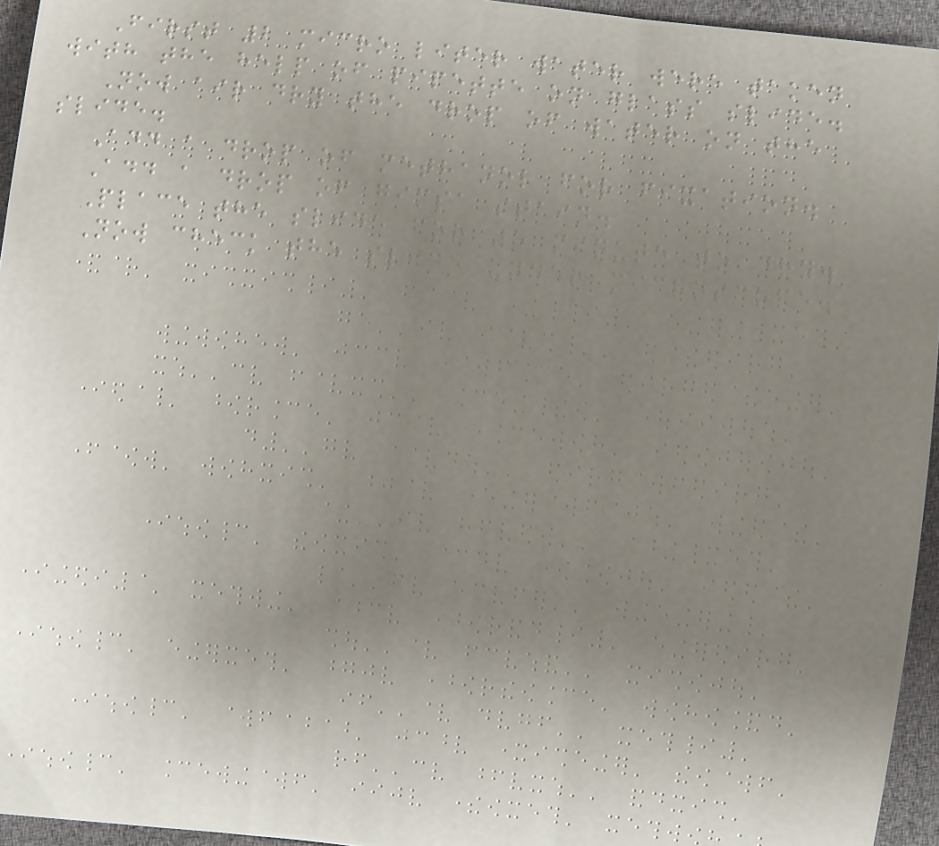First 2 micro liter water were taken
with the help of pipette on glass slide.
Now air dry the drop of water on the
slide.
Add a drop of methanol for fixation.
Add a drop of gimsa stain.
Place the slide for 5 minute to dry.
Now check the slide under microscope.
